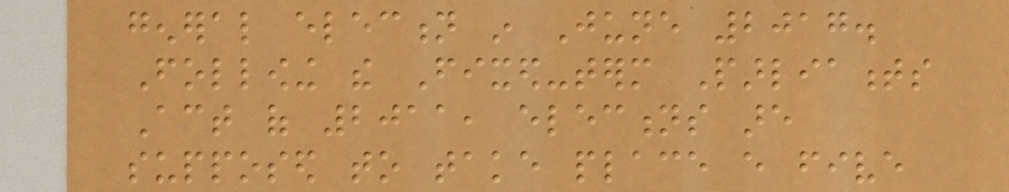general election in June 2017.
Following the Fixed-term Parliaments
Act of 2011, elections are
supposed to take place every five
